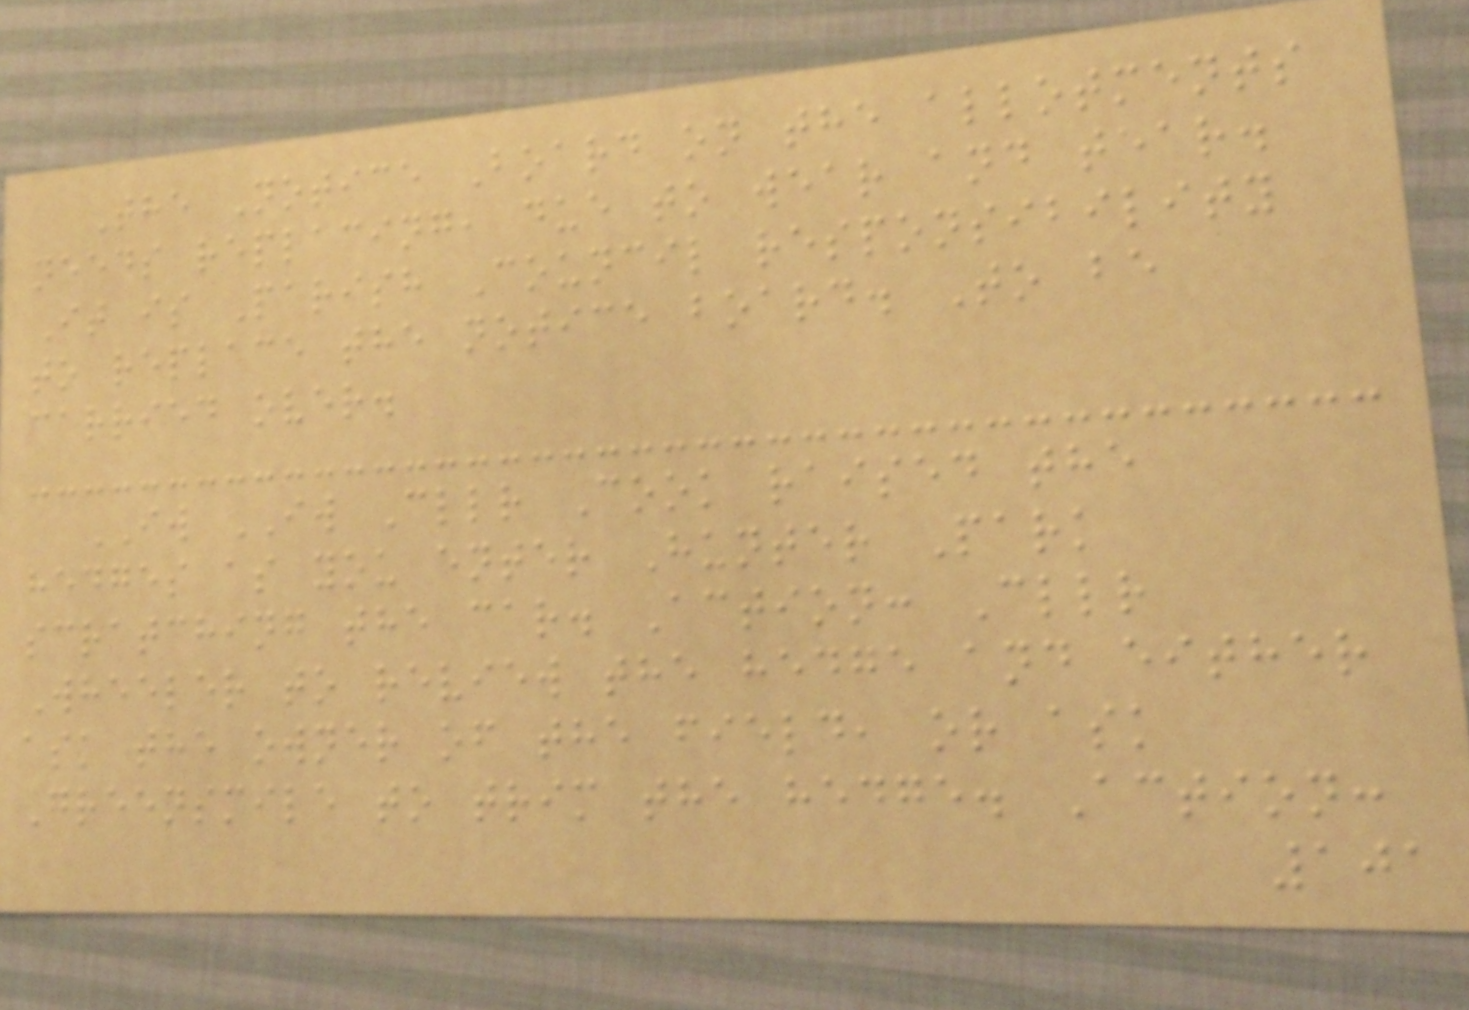The Notice Board on the allotments
needs replacing, due to wear and tear.
It is Parish Council responsibility
to replace the notice board. To be
carried over.
IW IW Cllr Cook raised the
hedges as you enter Hunter Park
scratching the car. Action: Cllr
Wheeler to review the hedge and either
ask the owner of the field, or ask
Greensmile to trim the hedge. Action:
101
